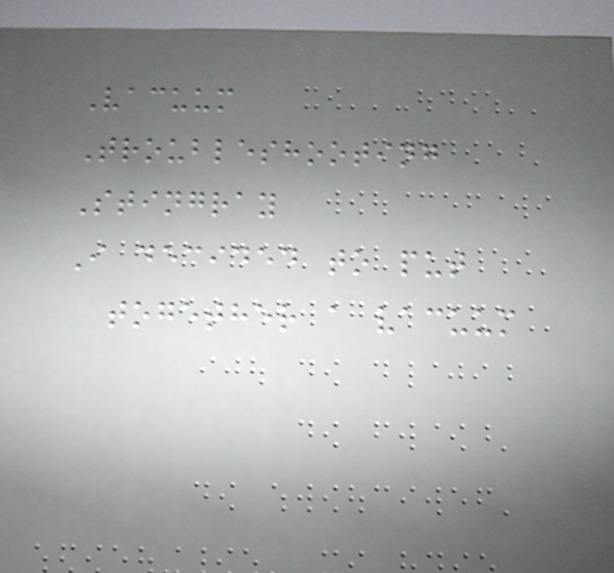Vacuum
Troubleshooting
Stingray
I decided to put
together a vacuum
